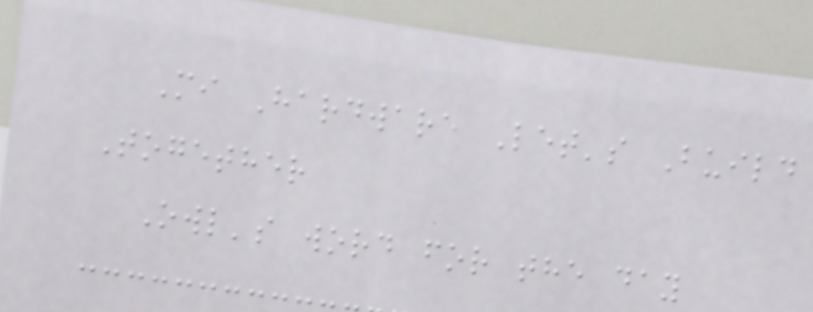Mi Hardware Let's Build
Together
Owl's word for the day
